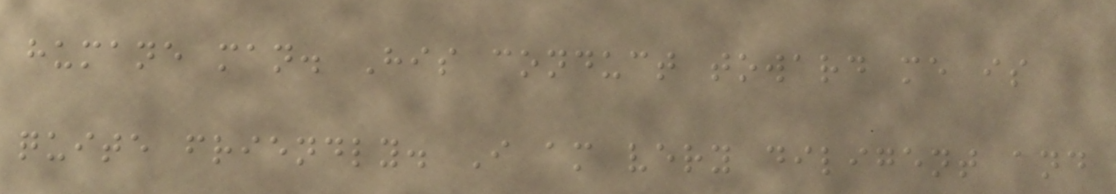humane man. His conduct toward me is
quite friendly. I am very diligent and
